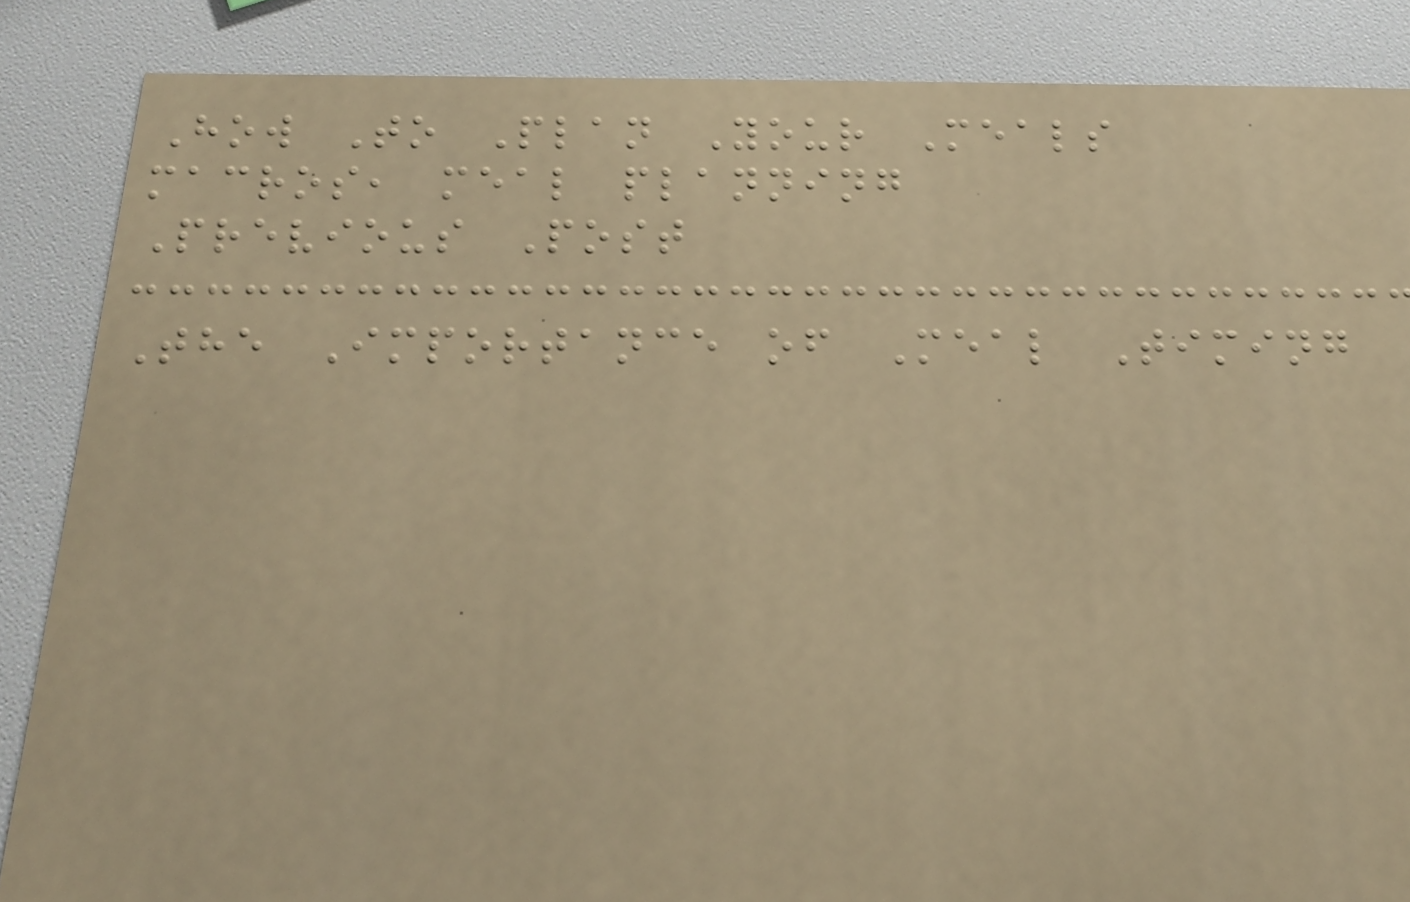How To Plan Your Meals
macros, meal planning
Previous Post
The Importance of Meal Timing
